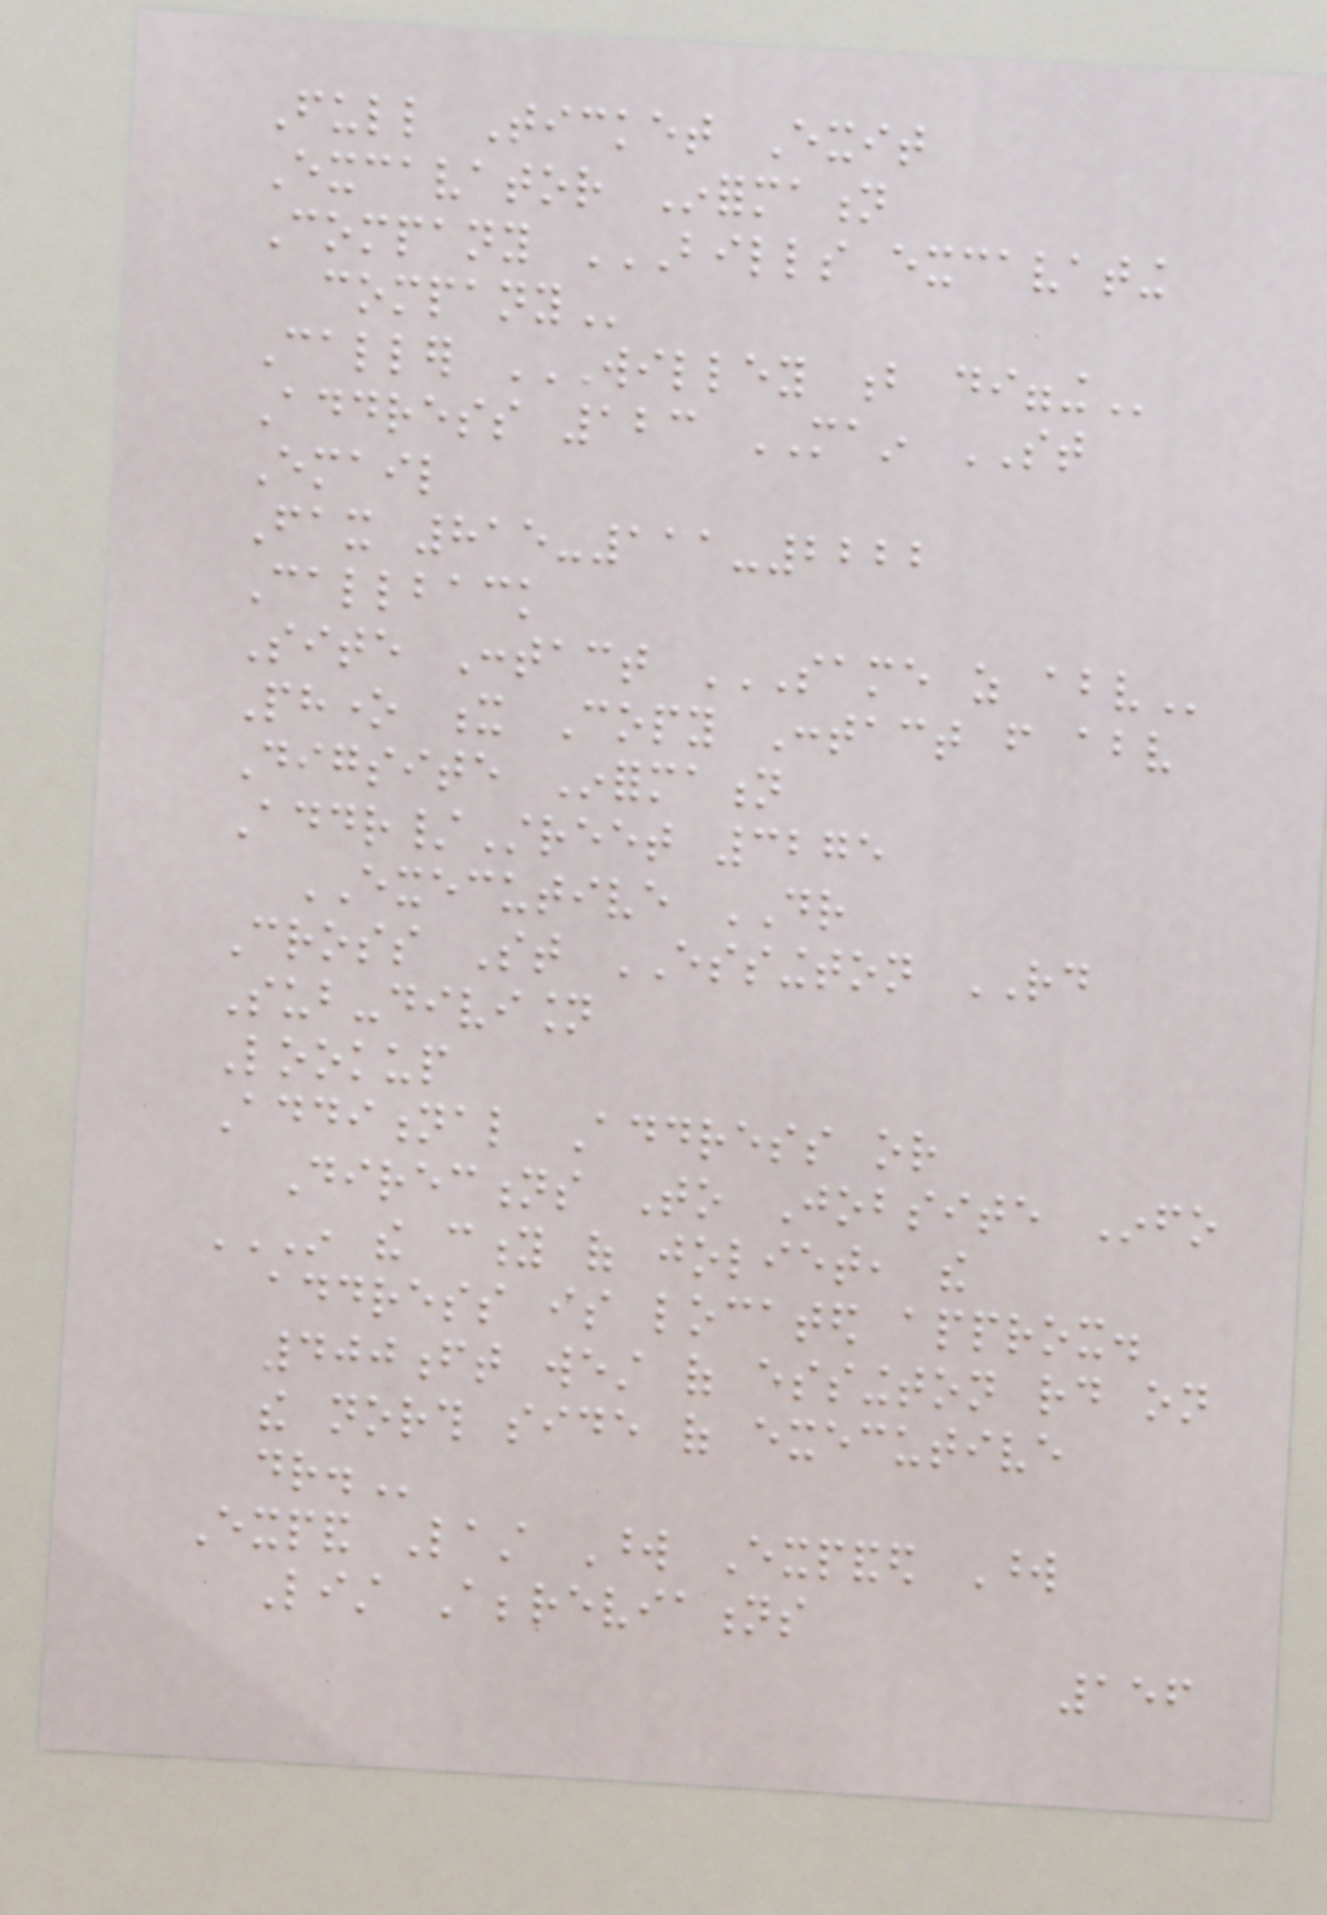Full Ticket Exit
Excavator Information
Company BILLS EXCAVATING
COMPANY
Caller WILLEY B DIGGING
Address 123 MAIN ST
Email
Fax 815-111-2222
Callback
Site Contact SAME AS ABOVE
Phone x Copy Contact from above
Digsite Information
Addr/Street 3275
EXECUTIVE DR
Cross St ESSINGTON RD
Sub-division
Lookup
Additional Address or
Directions To Jobsite Info
IN THE CITY OF JOLIET, THE
ADDRESS IS LOCATED APPROX.
400FT WEST OF ESSINGTON RD ON
THE NORTH SIDE OF EXECUTIVE
DR.
Expand Last Word Expanded Word
List Abbreviations
156
